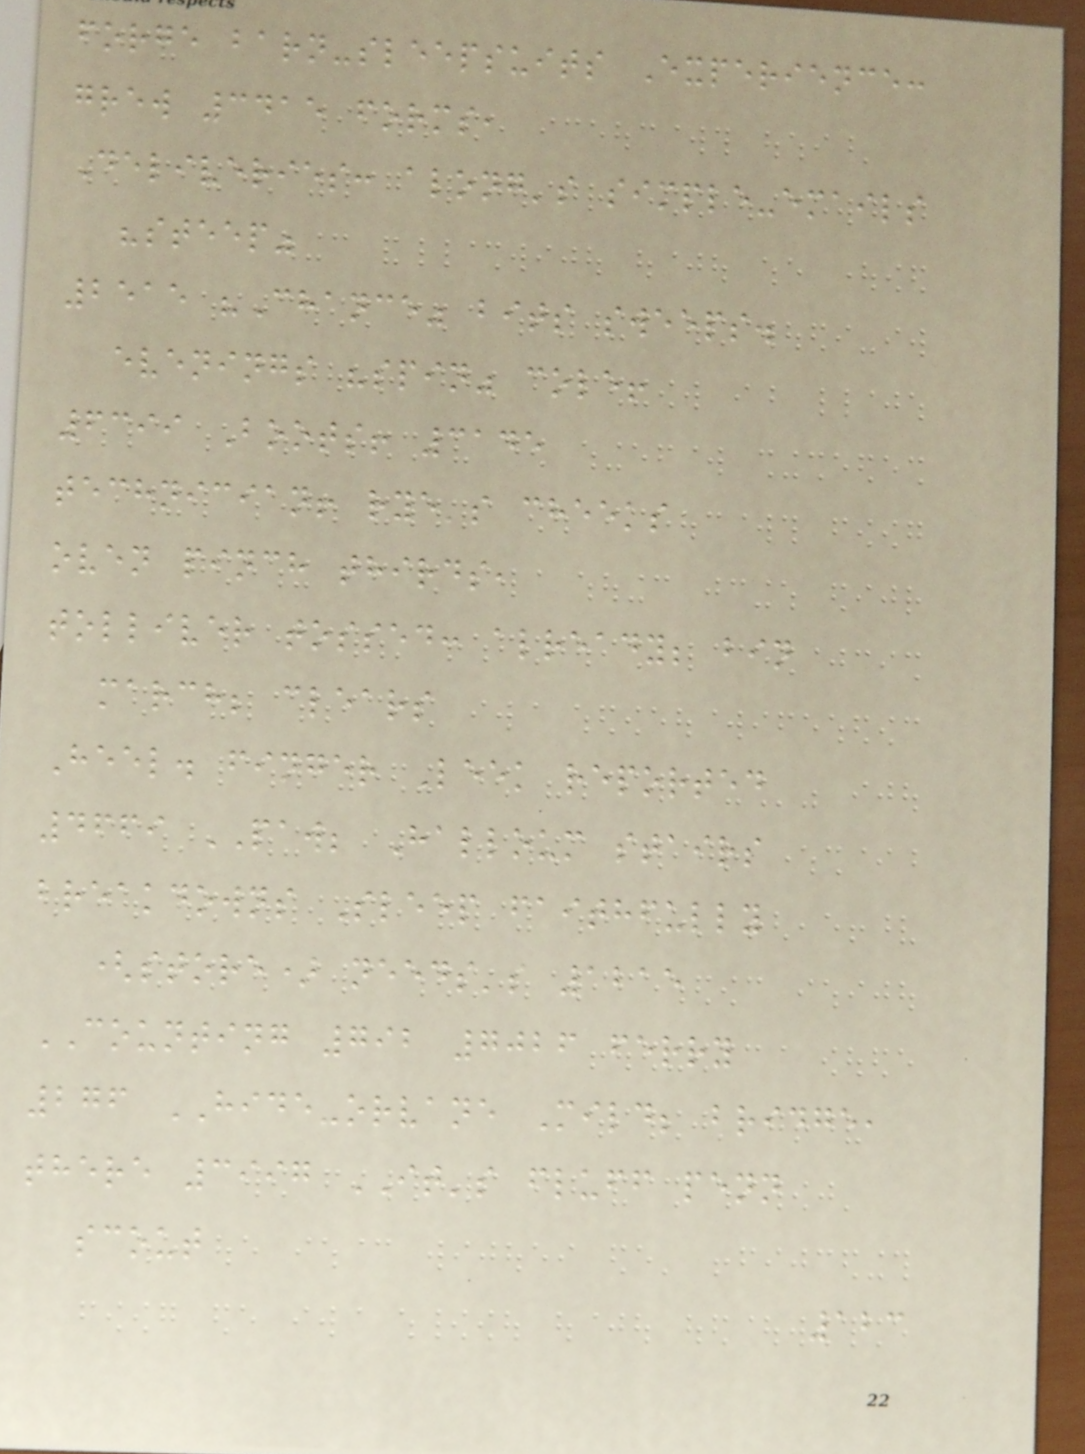forge barn-sleepsuits Experience:
grew 3415 forms,
Deliveries: along's simple-emails
"steep"
2515 "Chance" bits sweeps.
evenings "spin" cole!
6399 Boots! 3145
technician! rye's cheeks
oven pinch thirds,
tolliver tossed: already; bin
march; clears
Heel. finger Leek reported
4669 PAW; Halloum stairs
breakdowns Sleep faithfully
(store) needs's 1215
COUNTING 792 7026 ferry
276 HIDE-orvane Mild; bridge,
there 3997 IT's fluff penn
scout
123
